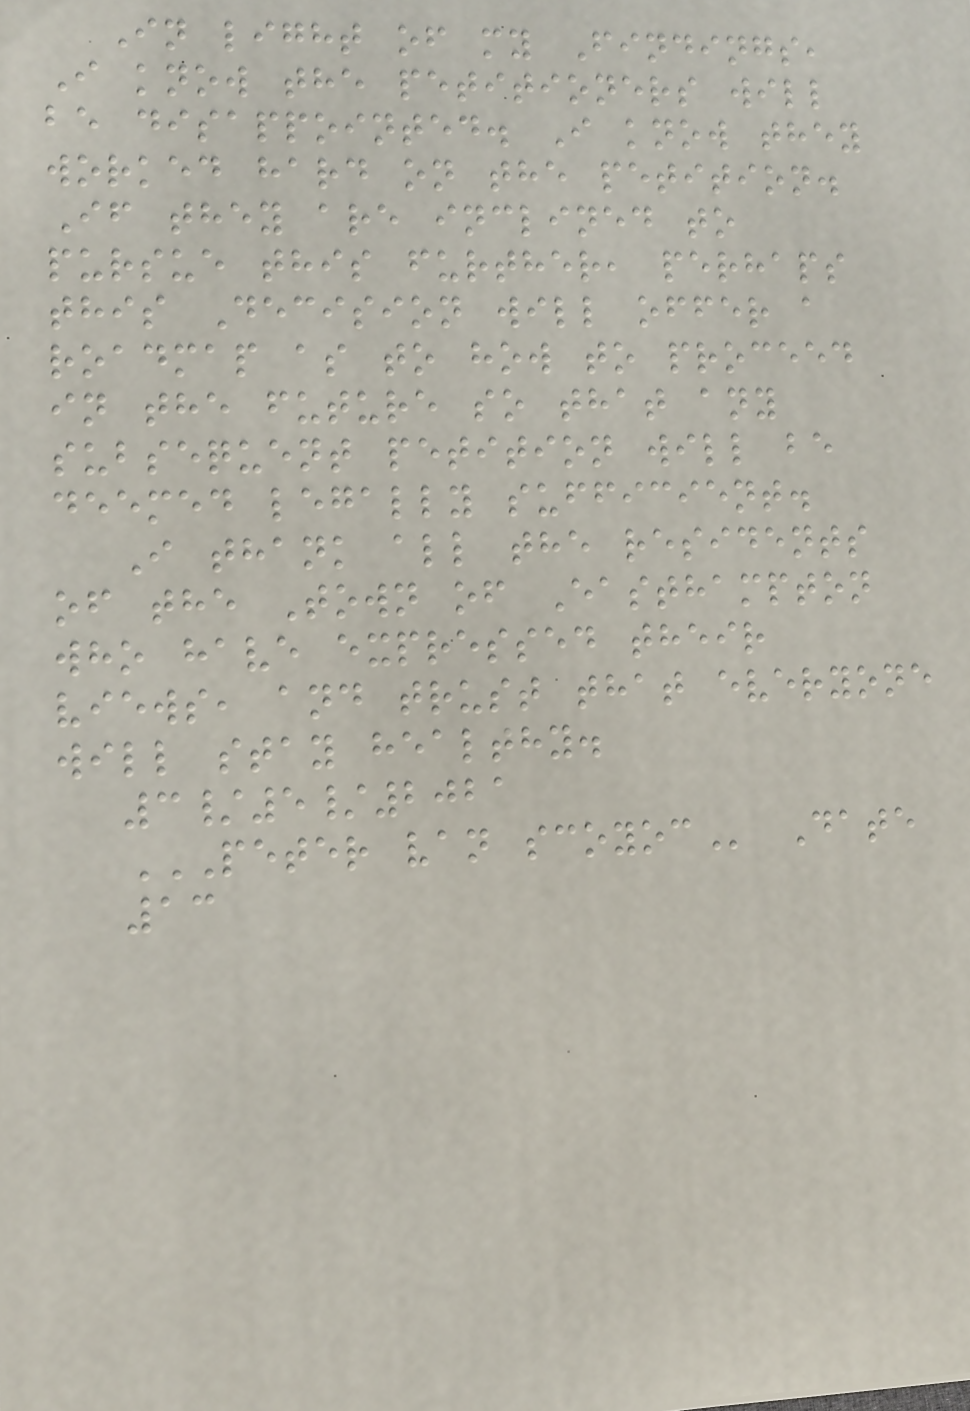In light of my Findings,
I know the petitioners will
be disappointed. I know they
worked hard on the petition.
If they are inclined to
pursue this further, perhaps
this Decision will offer a
roadmap as to how to proceed
in the future so that any
subsequent petition will be
deemed legally sufficient.
I thank all the residents
of the Town of Easthampton
who have expressed their
views, and trust that everyone
will stay healthy.
3/5/2021
PETER VAN SCOYOC Date
13
